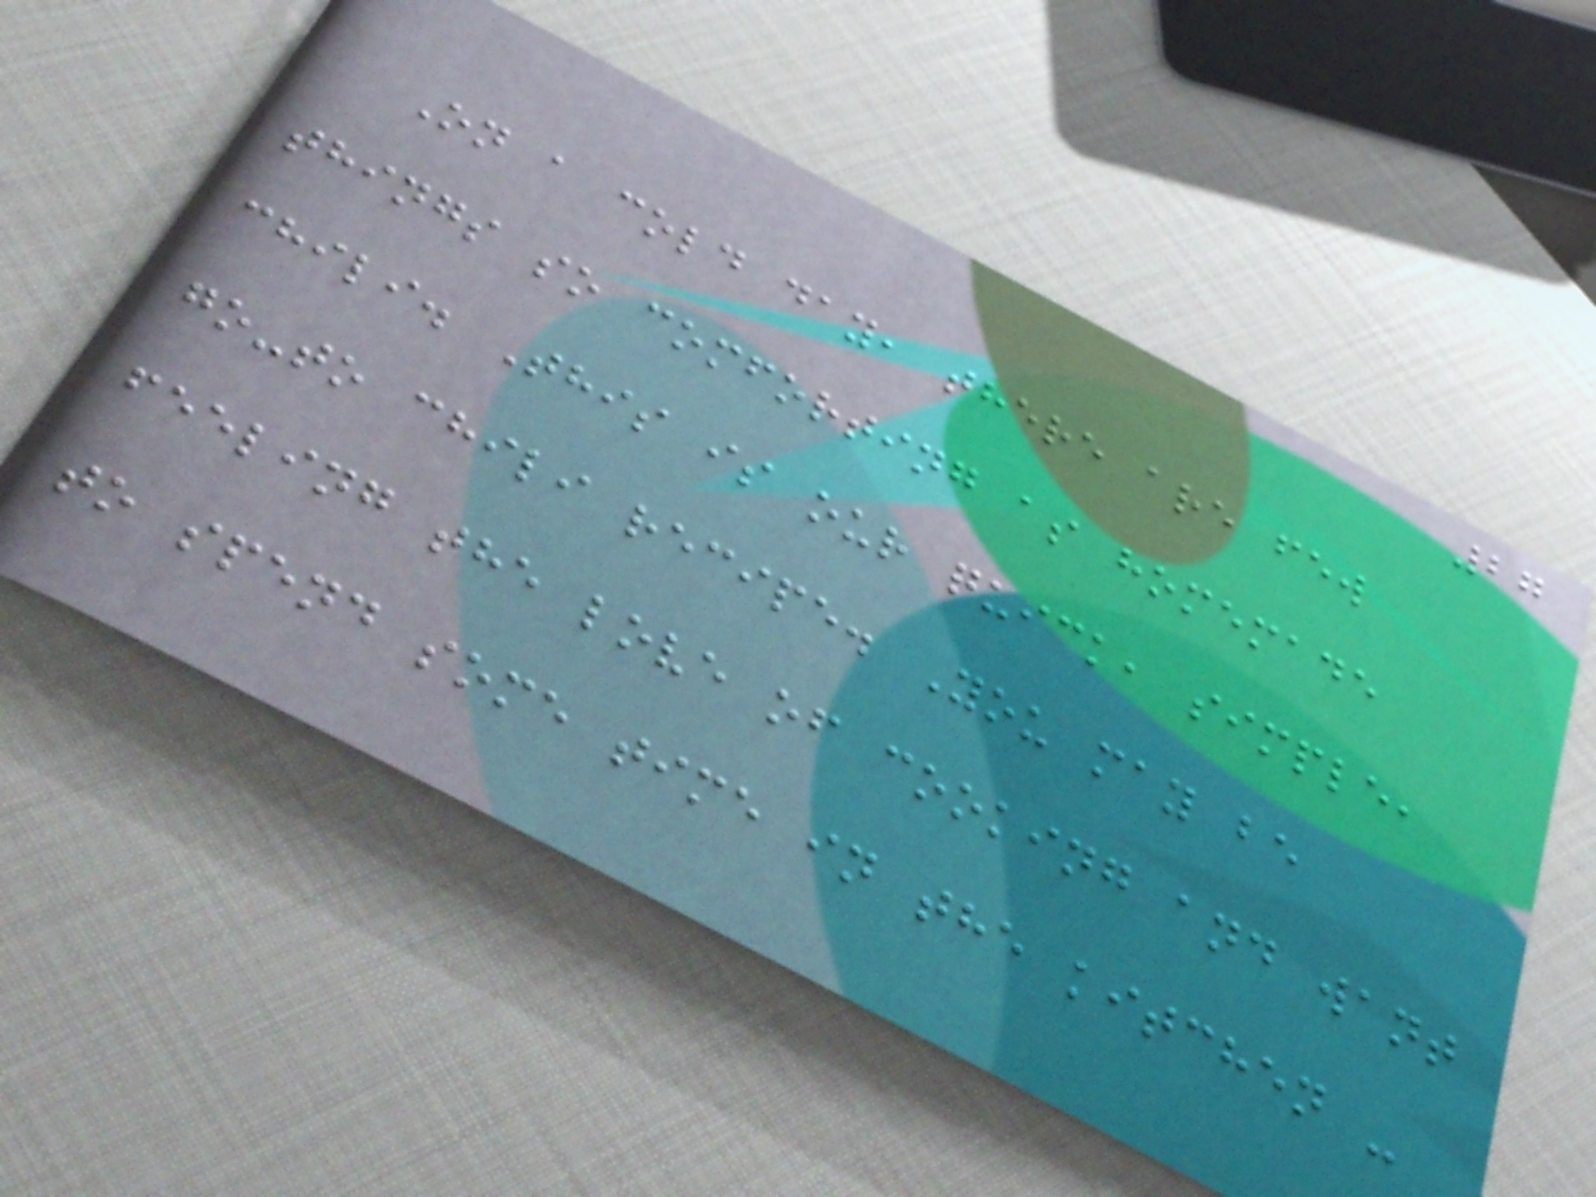27
On a cold day, there are few
things so comforting as homemade
chili. This is our quick, simple,
go-to chili recipe. You may be
feeling the love of cooking and want
to spend some time in the kitchen -
